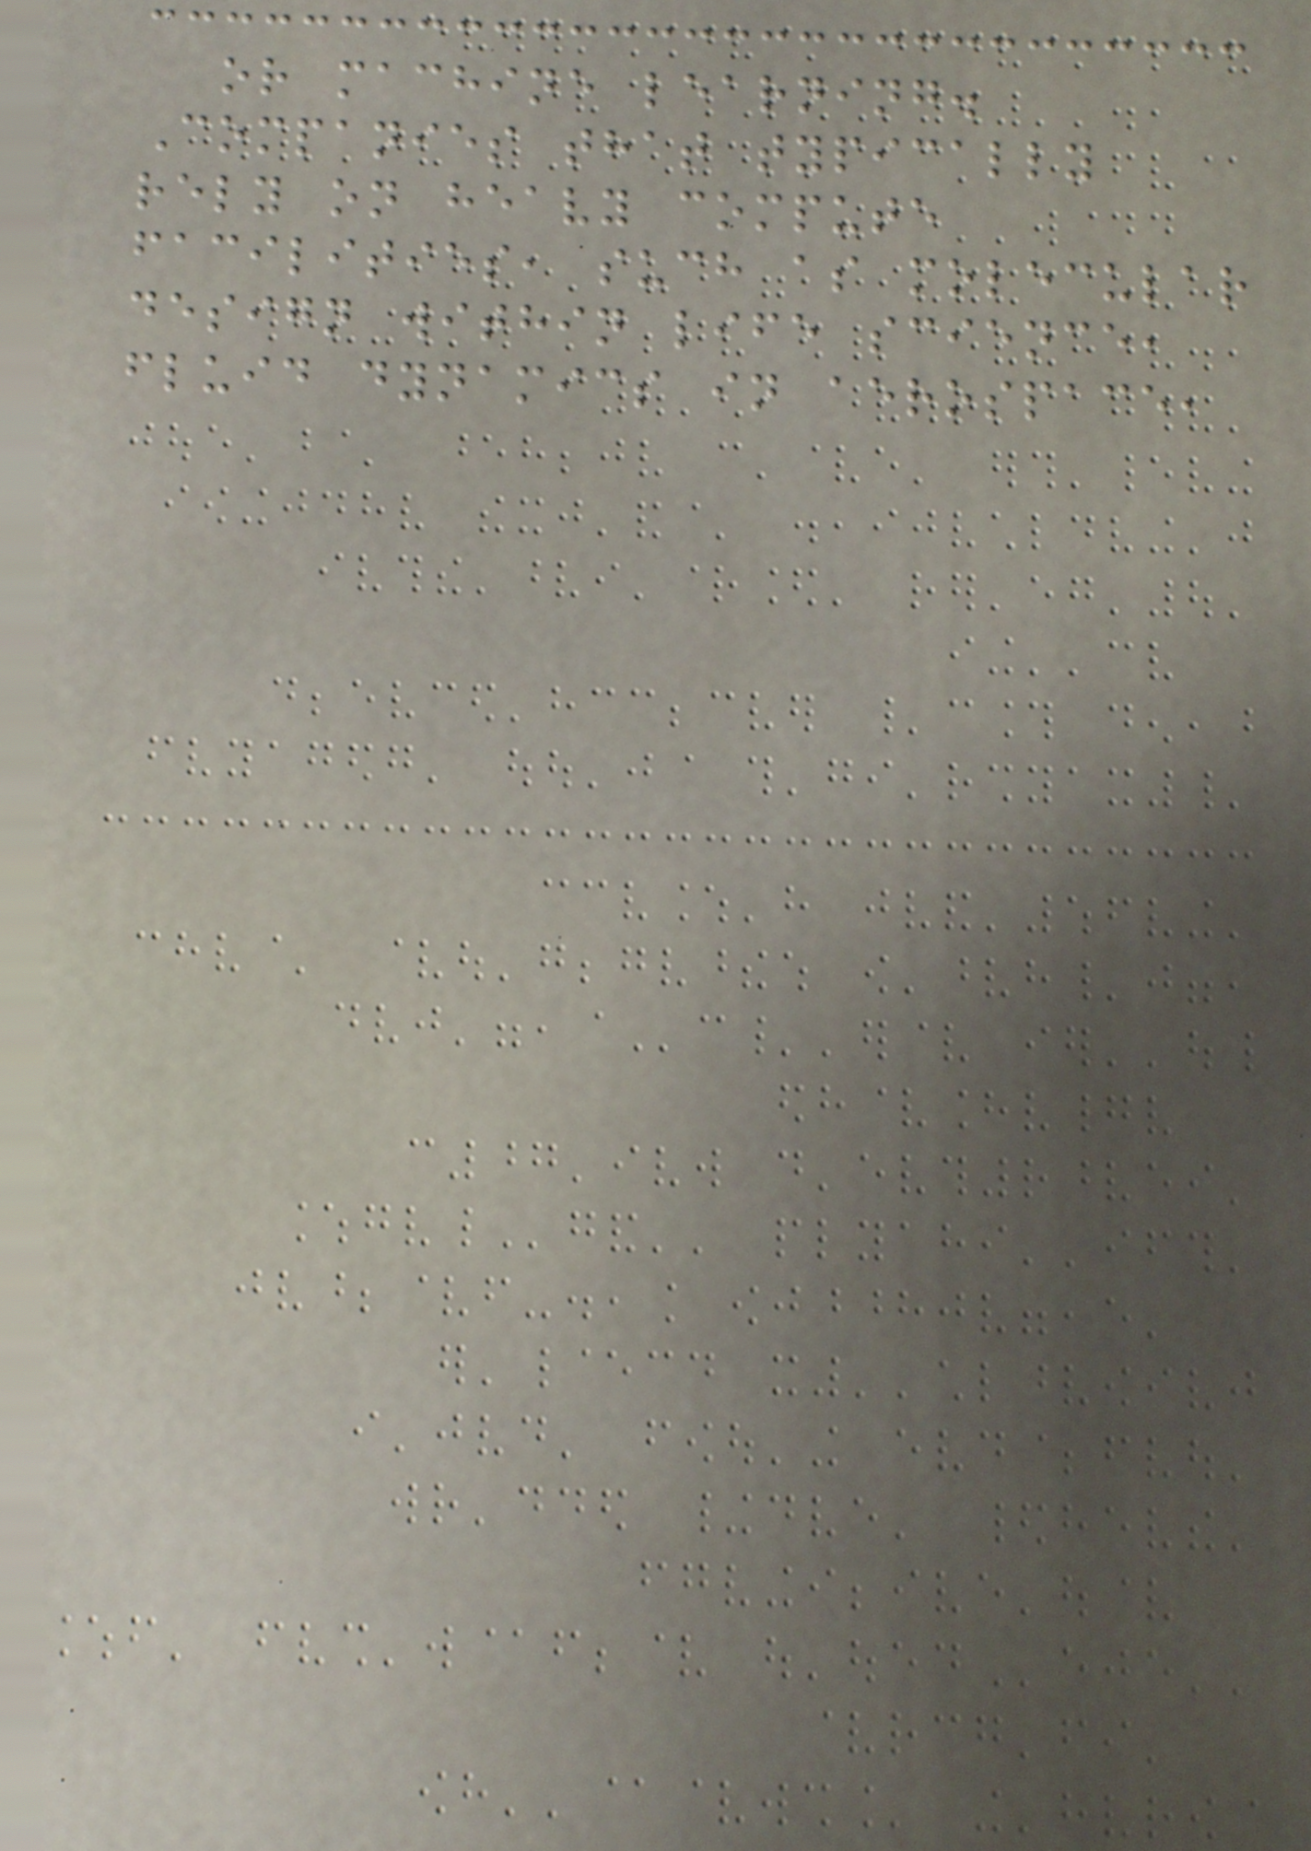or machine learning.
Companies that typically
rely on heavy compute
facilities, such as molecular
design within life science,
fluid dynamics in aerospace,
